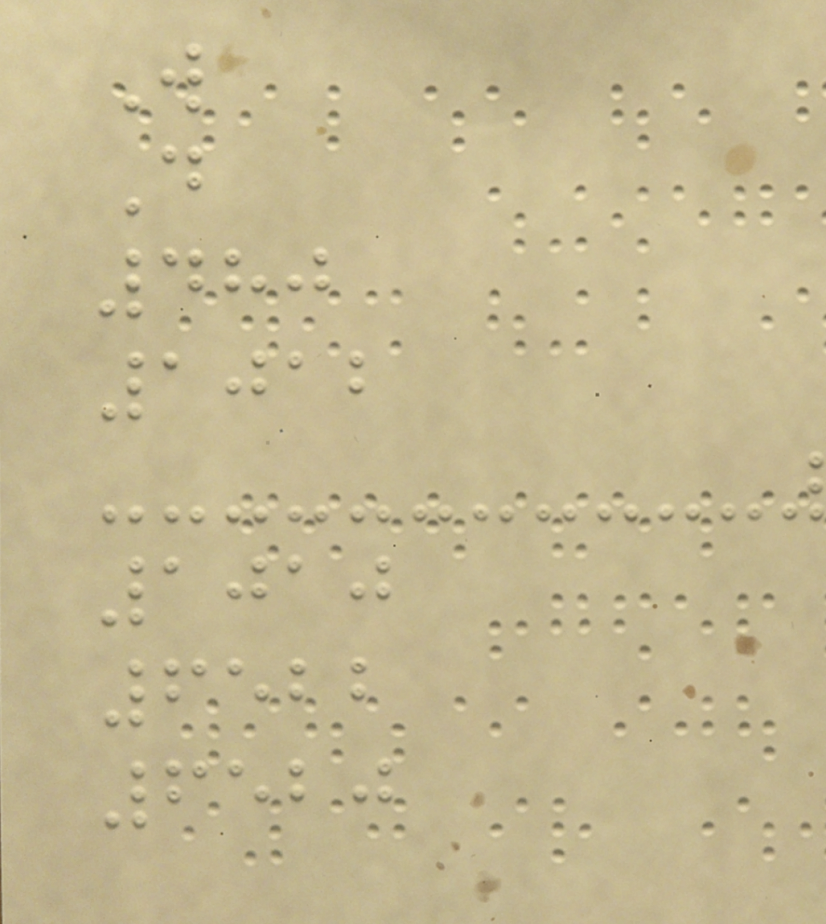W
D
480
1012
1010
6522
6520
